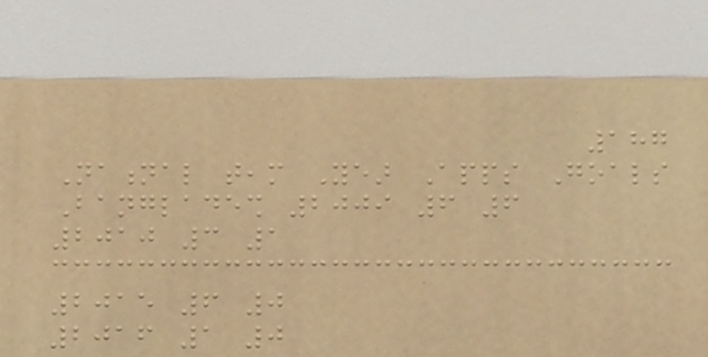187
National team Year Apps Goals
Bangladesh 2009 6 6
2010 3 1
2015 6 0
2016 1 0
